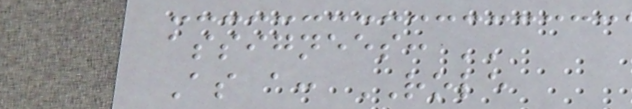assignees: ''
As a: ROLE
